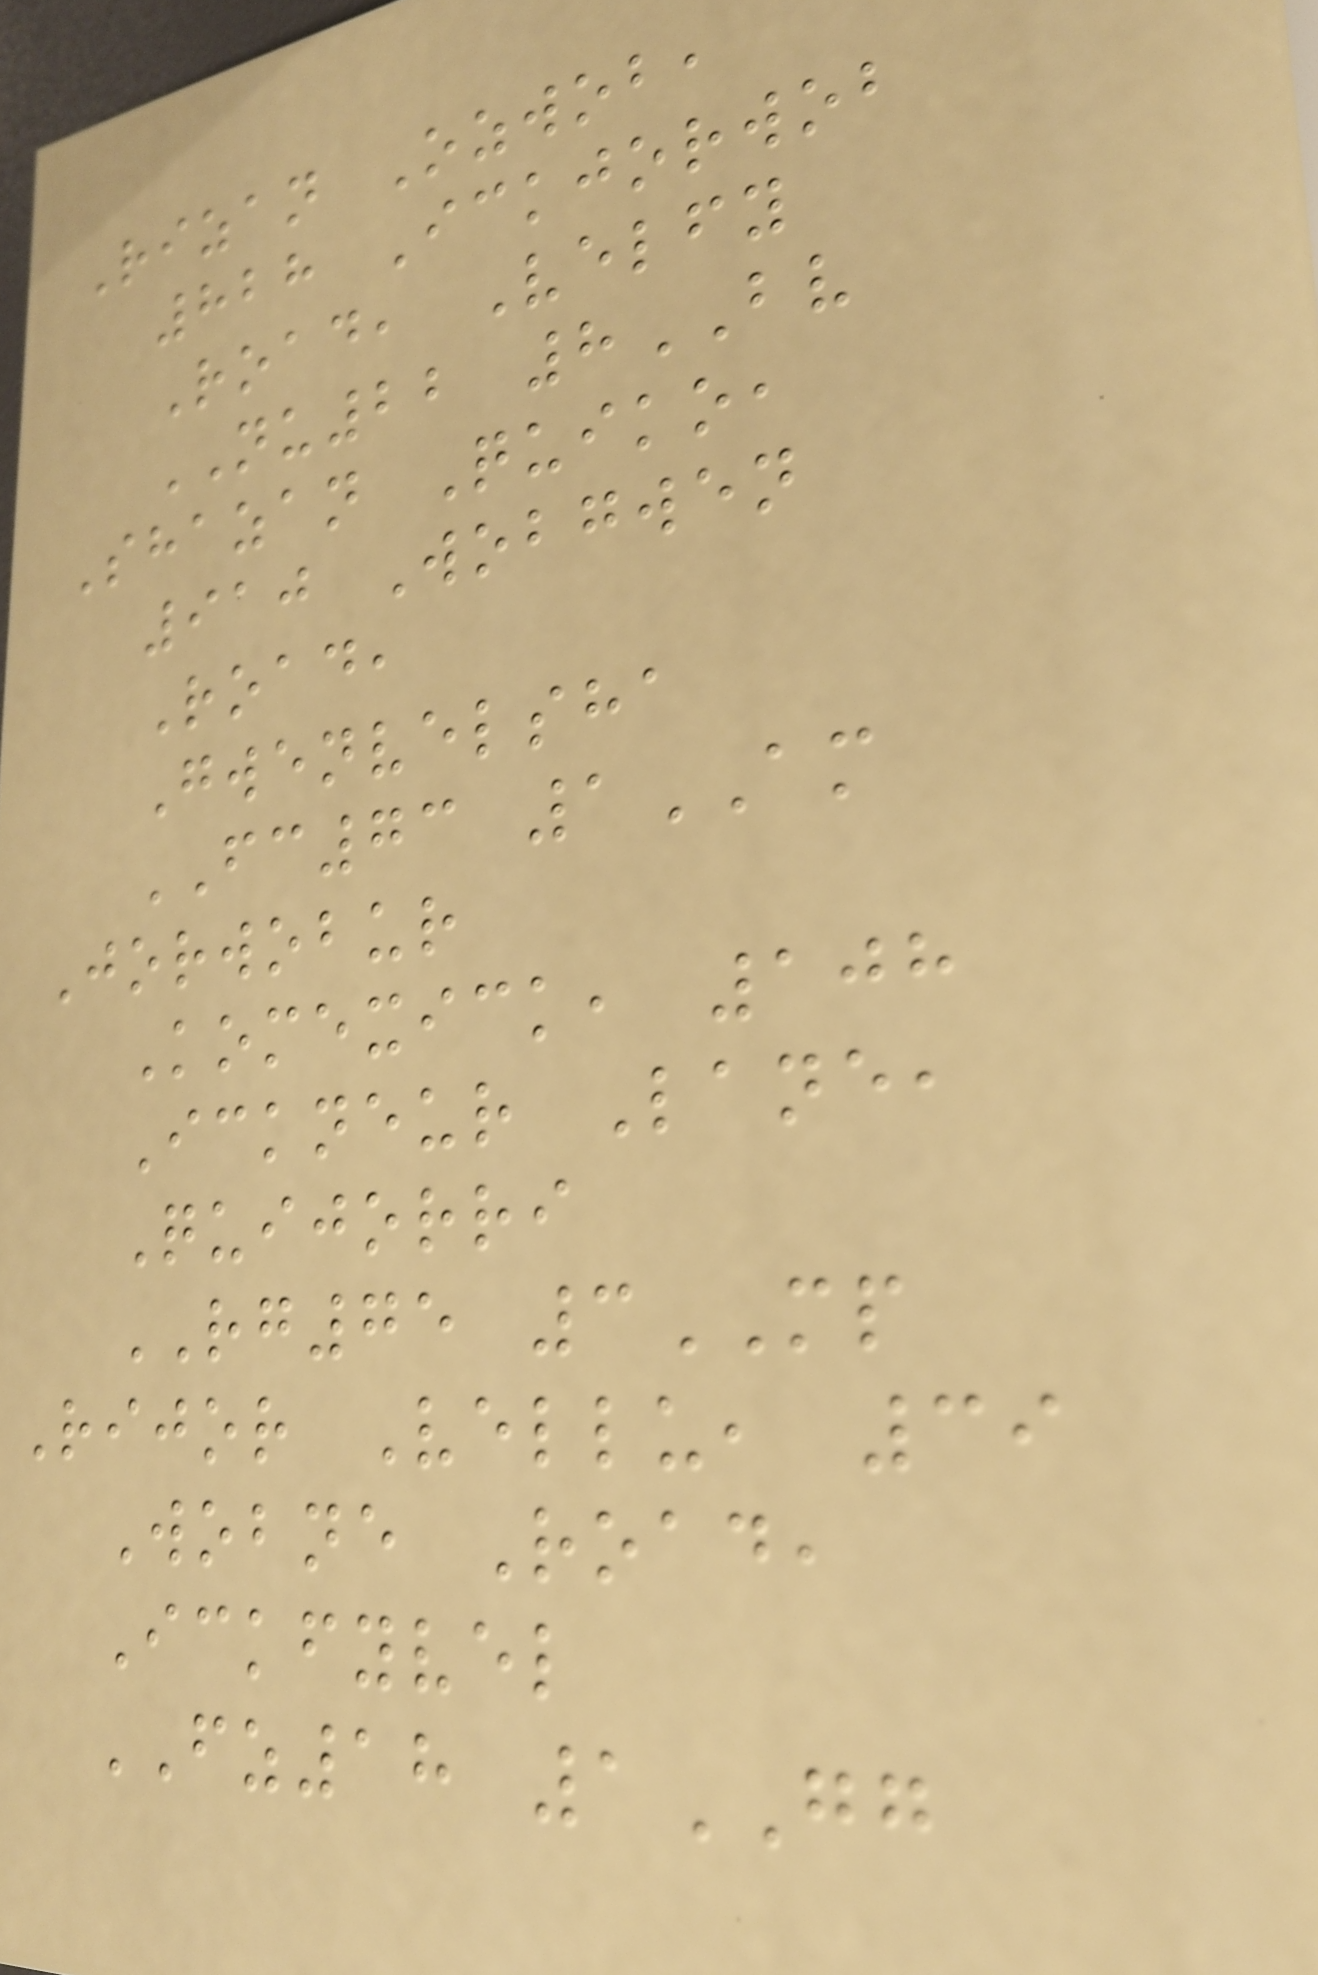Rizan Ozwob,
828 Ickjorwob
Road, Velfy
NU22 8BV
Shazan Quiko,
910 Wobgwen
Road,
Gwenvelsha
FC73 1AM
Jorwobur
Komexick, 108
Ickneur Lane,
Quijorri
RG75 3MP
Rijor Vellu, 39
Wobne Road,
Ickfyvel
FZ18 1GG
